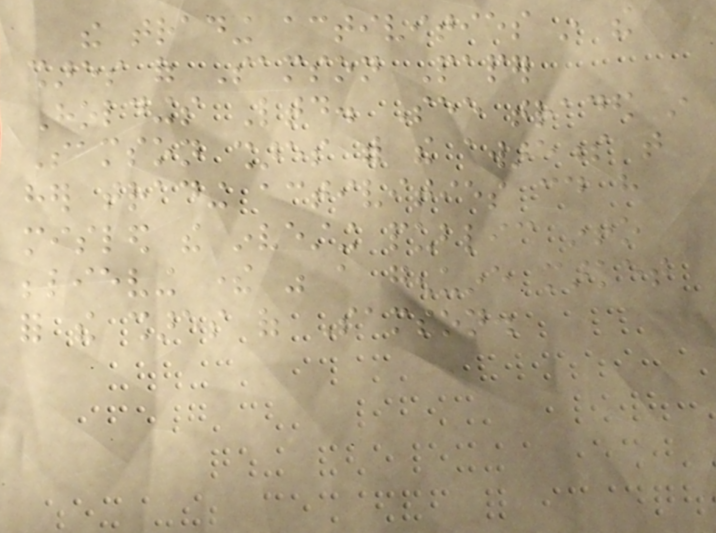the trading activities in the
shares of Samson Paper
Holdings Ltd. See traded in
Samson shares with the awareness that
her trading activities could have
misled the investing public into
believing there was a genuine market
for the shares of Samson.
